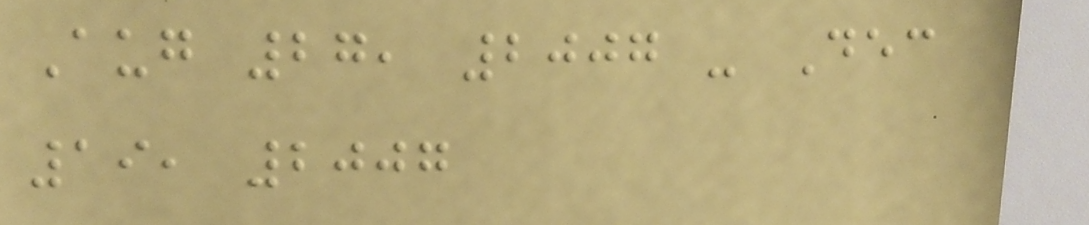Aug 27, 2007 - Dec
19, 2007
